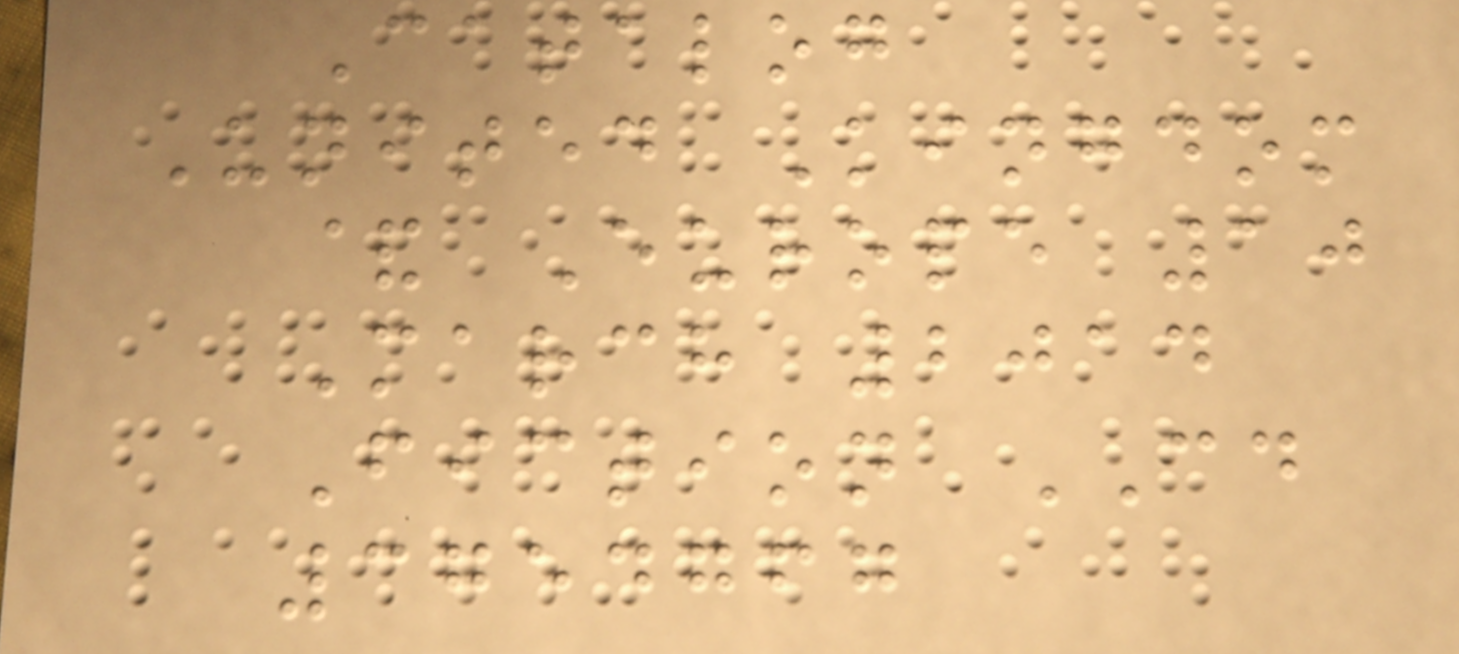Catalog
United Kingdom
& Europe 10
March 2014
Fiction CD
3754767
